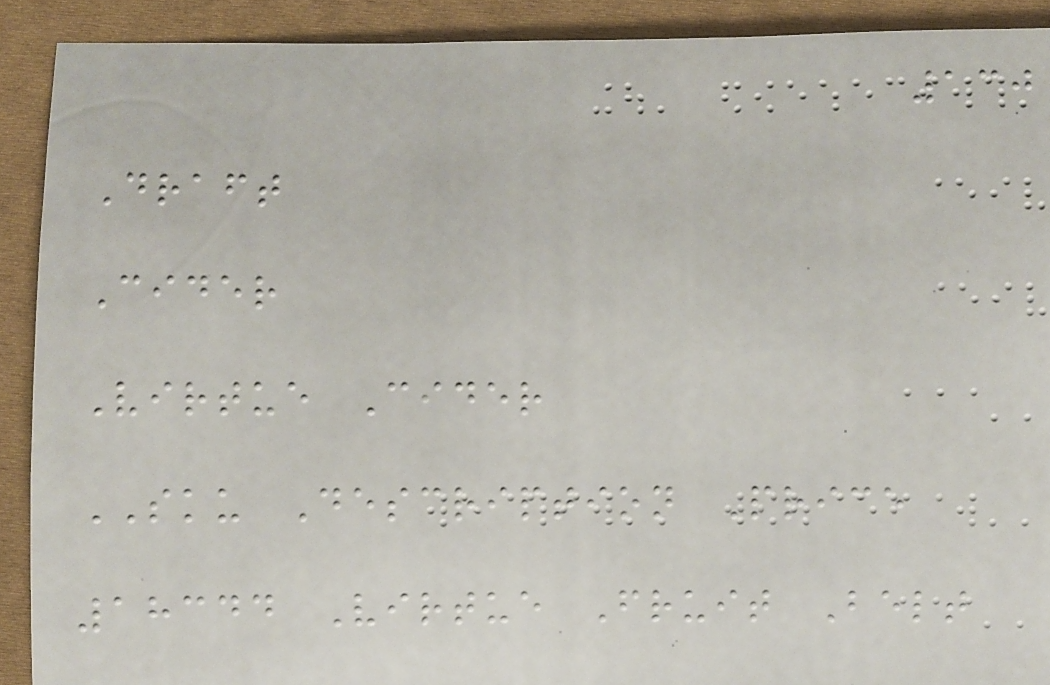130
Draft
Cider
Virtue Cider
SKU Description Price
18344 Virtue Fruit Belt
